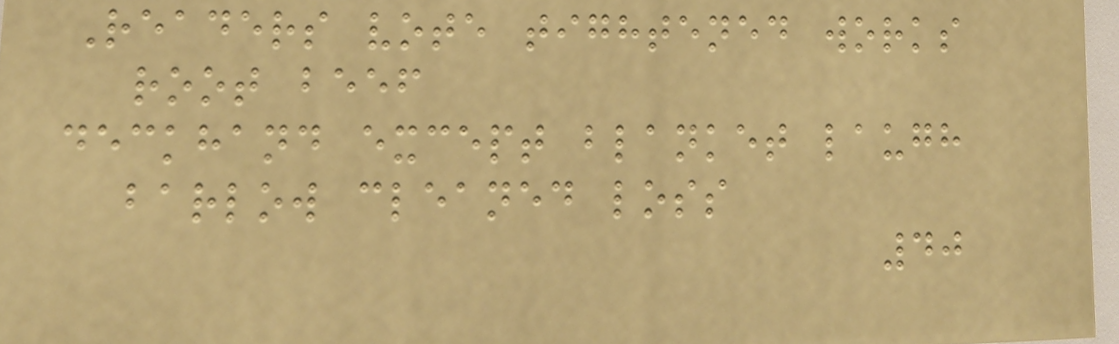Readers vote tightened works
root beef
deckhand except blanket laugh
barlow cleaned loss
40
